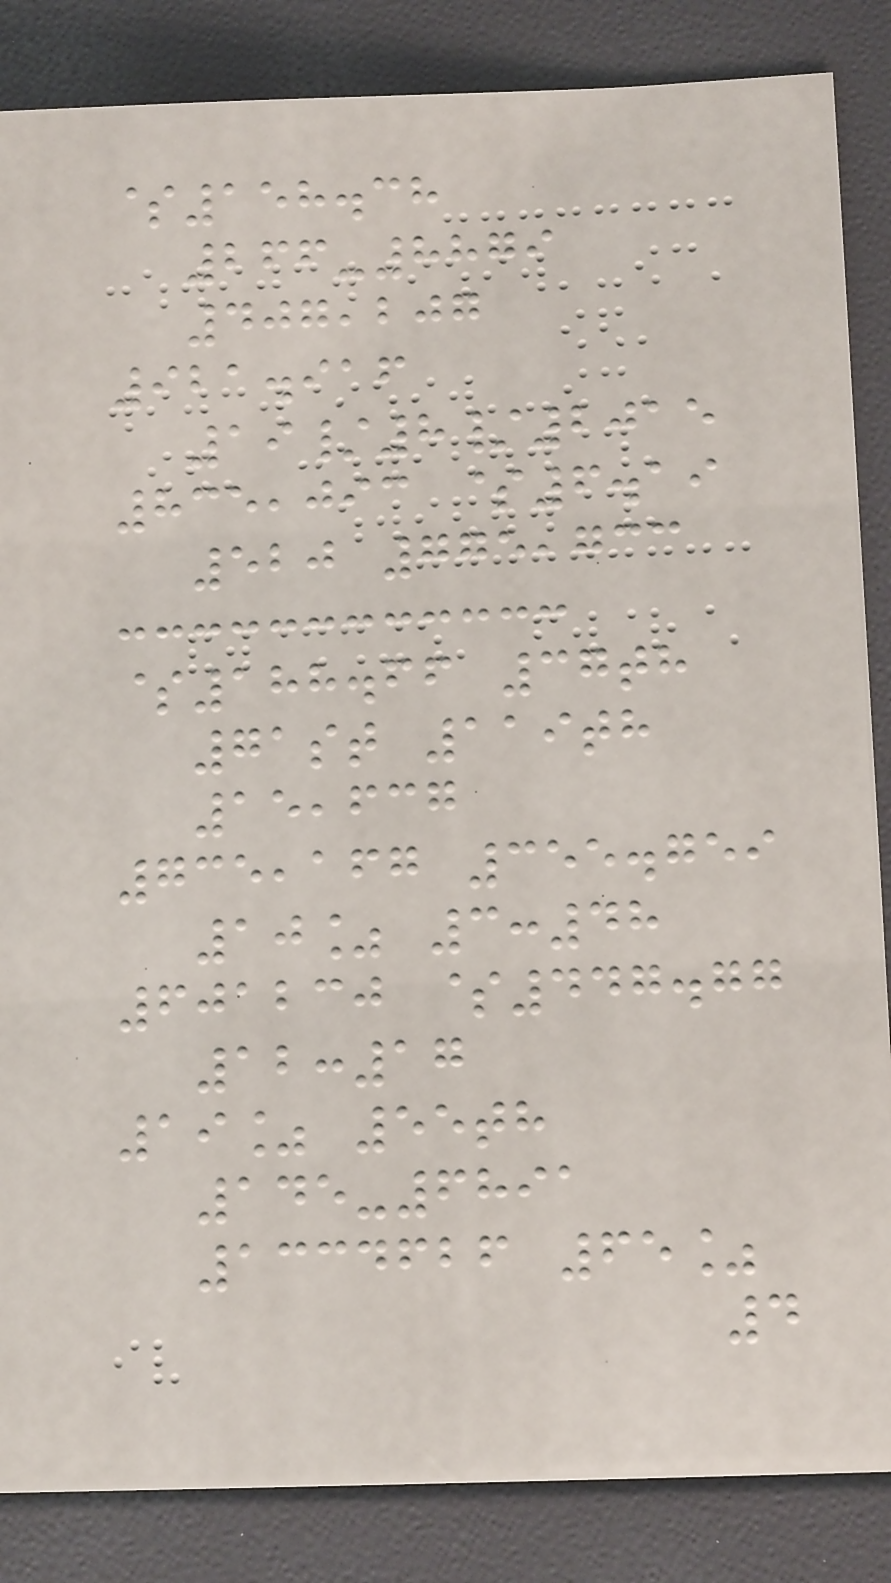$158.38
266-8879
407,207
921.916
19/8/2015
835,093 $6.19
520 775,733
$188.66 37th
71st 119th
15,637
735,167 355.759
10% 3:48
601230 $447.77
12:17
19% 55th
145-6891
1334626 65%
4
